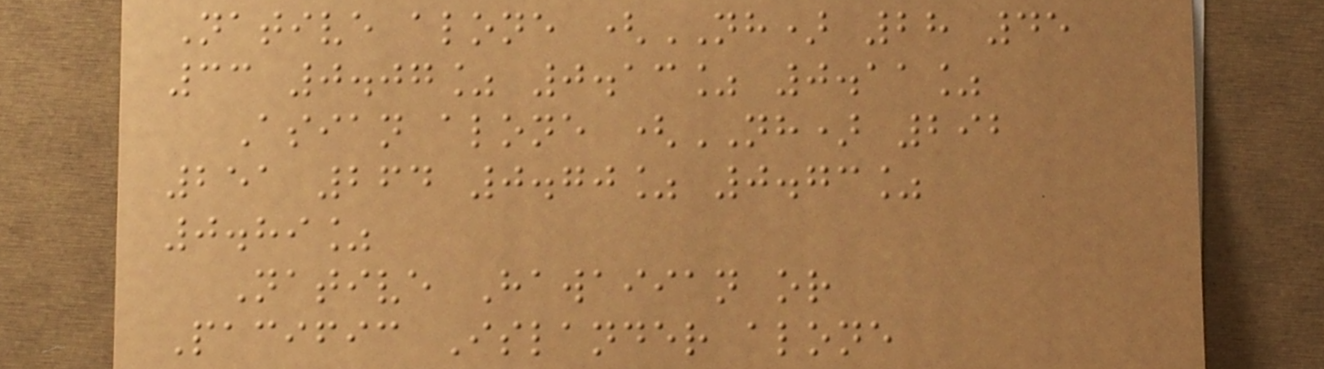Native alone (NH) 28 45
33 0.07% 0.13% 0.11%
Asian alone (NH) 292
251 264 0.70% 0.73%
0.89%
Native Hawaiian or
Pacific Islander alone
